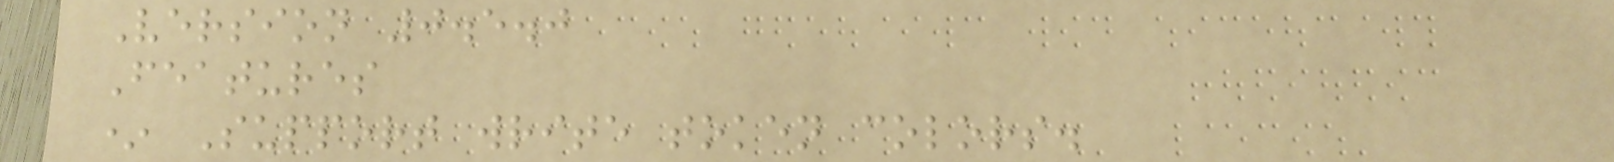Version 0.5.0
Features
* Support write token colors.
